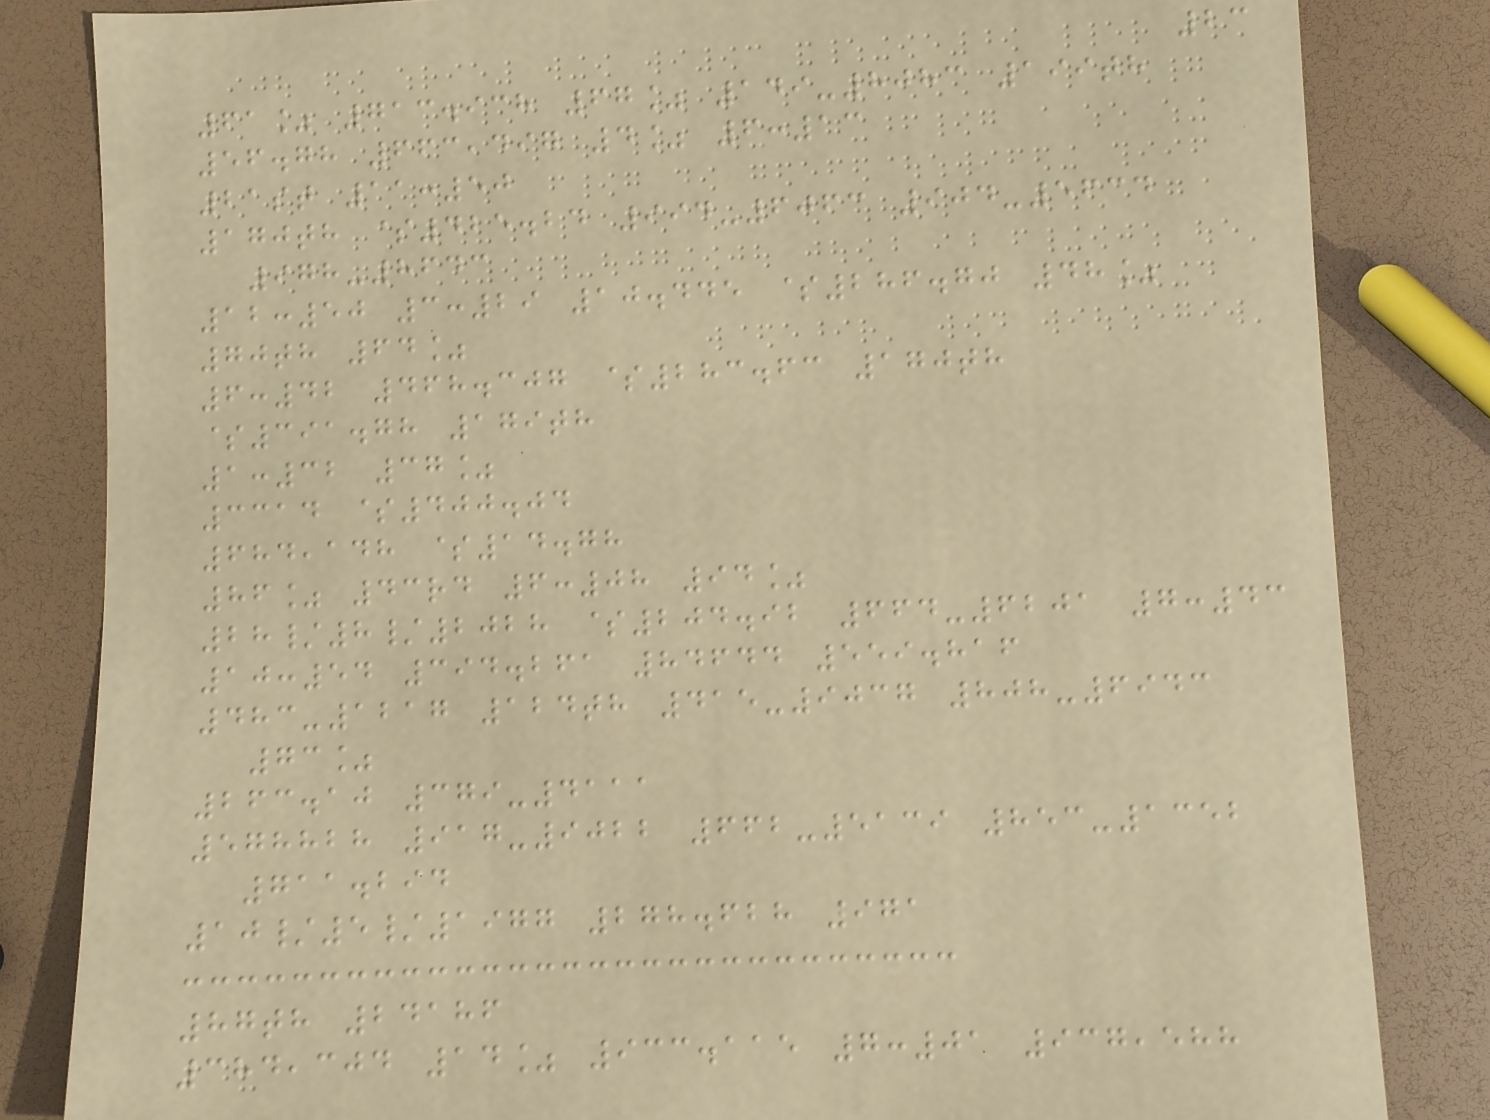23
61% 713.938 67% 149-8083 199th
56.78 663,497 4% 6:13
21st 11:50
170th $425.24 994-6063 904-5634
978-8643
12:50 3:29 10.445 $286.70 48%
70th 64%
6:42 468.307 $283.63 170th
$391.78 179th
1:32 37%
3314 $400.04
684,148 $14.78
86% 43rd 6:08 94%
28/8/2028 $204.92 664-6201 7:43
10:54 394.261 84644 559.816
483-1217 124th 415-9037 808-6943
73%
263.10 379-4111
578828 917-9022 662-5139 853-1352
711.294
10/5/1977 278.628 971
87th 24186
384,304 14% 933.115 7:01 937,588
